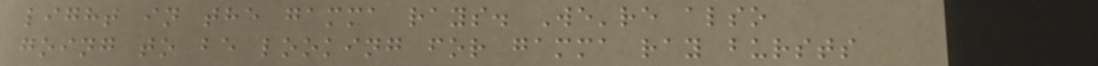light in the gamma rays. We're also
going to be looking for gamma ray bursts
